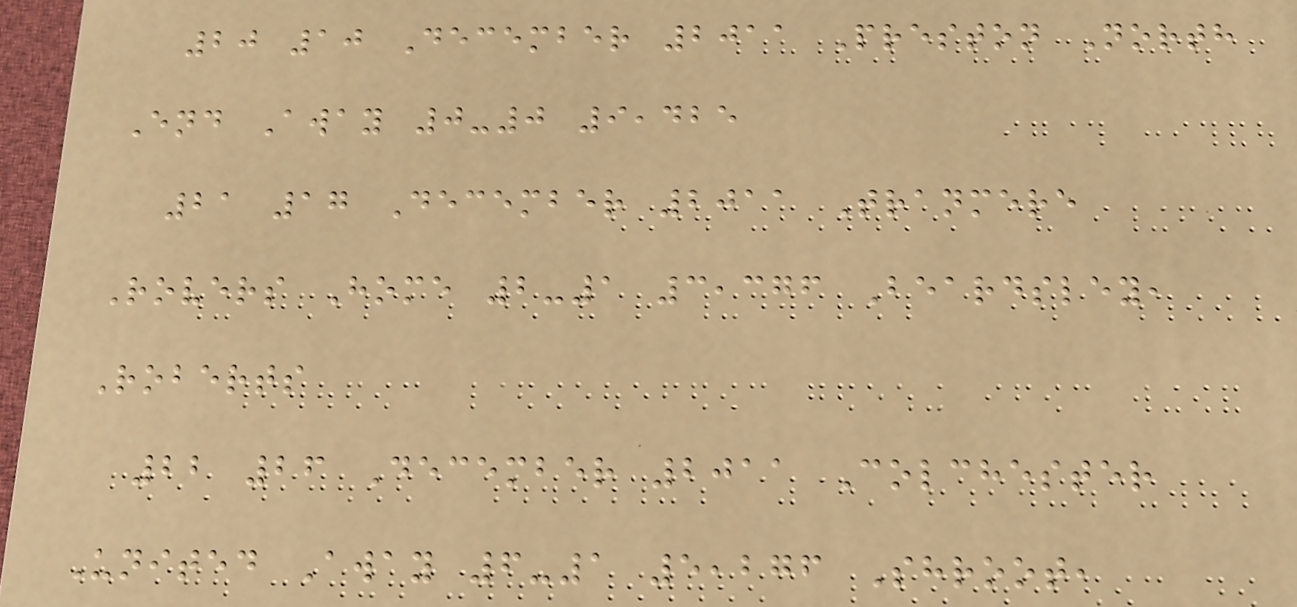20 10 December 2011 Preston North
End Away 0-0 9,425
21 17 December 2011 Tranmere
Rovers Home 2-1 3,376 Beardsley,
Roberts
22 26 December 2011 Colchester
United Away 6-1 5,276 Shroot,
